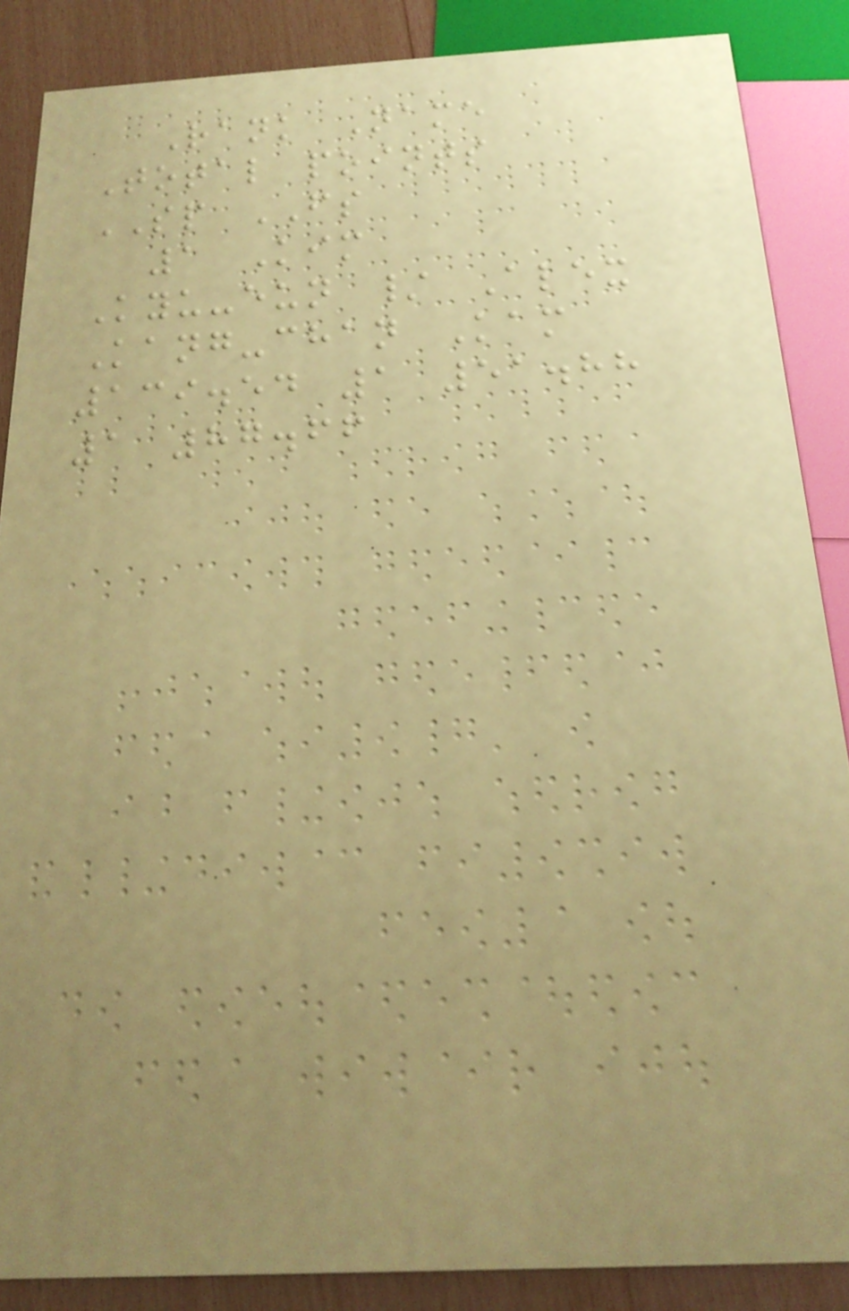Rank Name
Total points
SP FS
1 Kim
Kyu-eun / Alex
Kang-chan Kam
139.54 1 51.88
1 87.66
